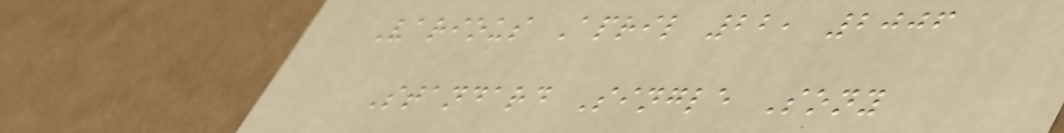Various April 22, 2006
Standard Single Sony
